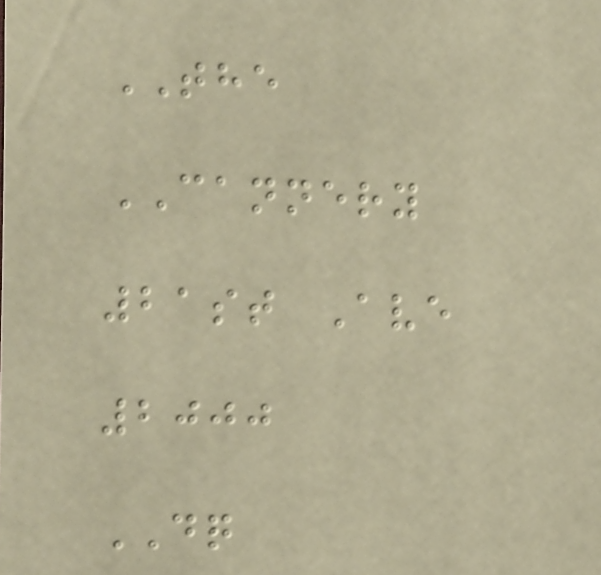THE
CANNERY
21st Ave
2000
DQ
